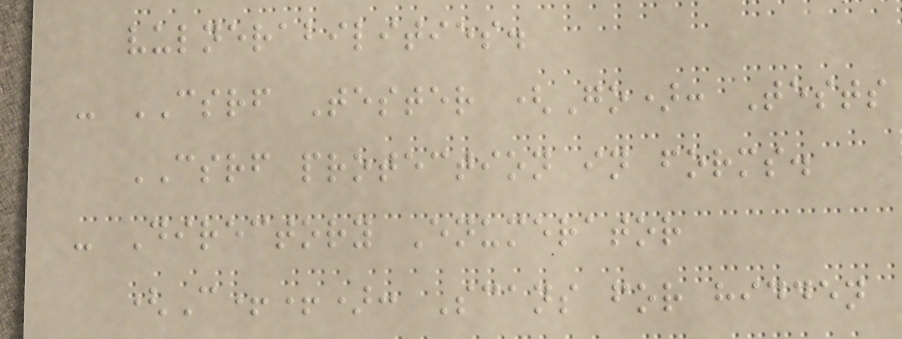vulnerabilities.
- CSRF Tester (Go): Tests
CSRF protection in forms.
- Directory Enumerator
(C++): Scans for hidden
